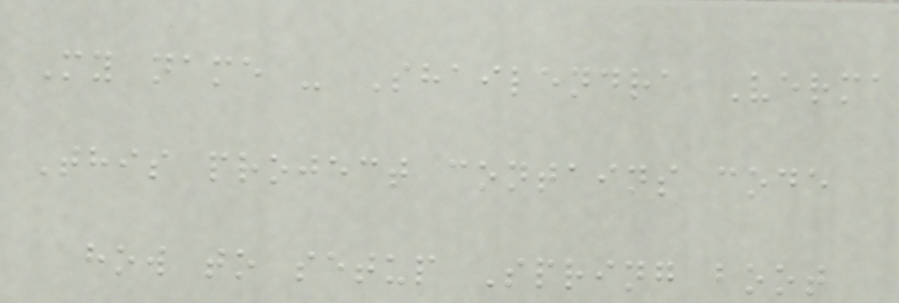My name - Shailendra Verma
This project contains code
how to setup Spring boot
